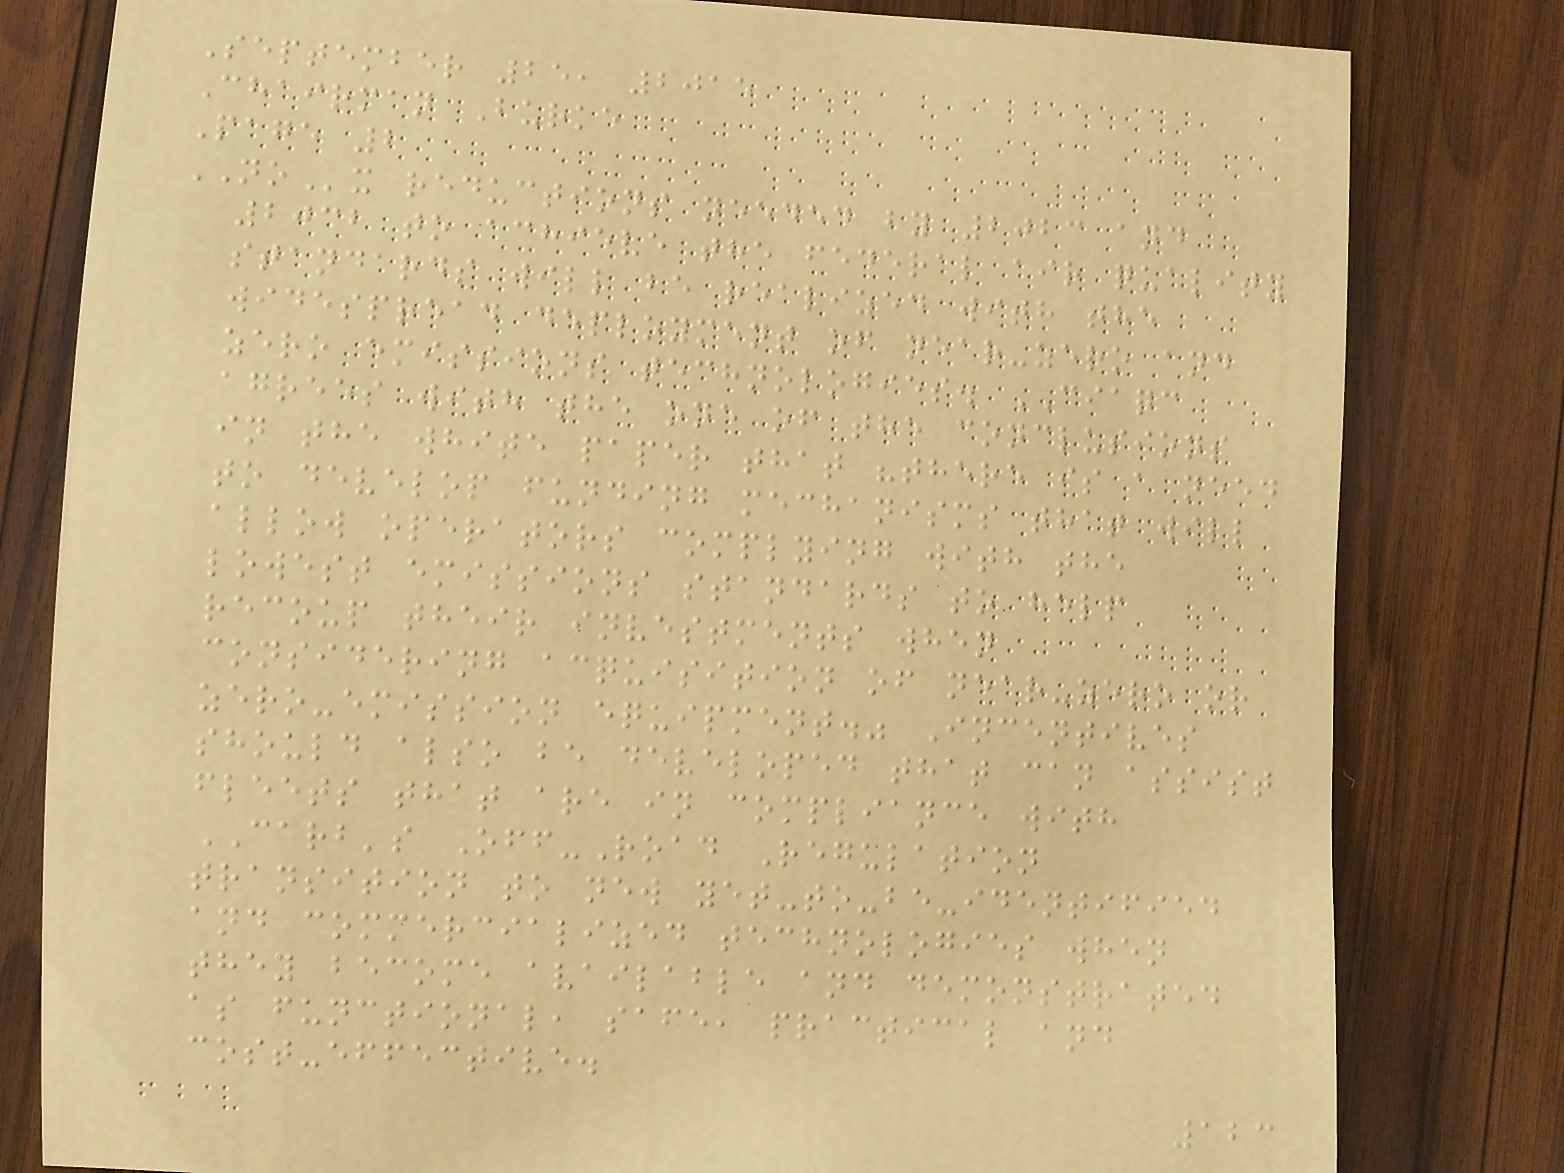September 25, 2015
Chairman Burke
Page 2
NOx reductions needed by 2023 and
2032 to achieve the federal air quality
standards will be realized with the
widespread deployment of near-zero and
zero emissions technologies. CIAQC
agrees with the one of the conclusions
in the white paper that "there is a need
to develop funding mechanisms that will
allow operators complying with the
lowest emissions standards to help
recoup their investments when
considering acquisition of near-zero or
zero-emission equipment." Incentives
should also be developed that can assist
fleets that are in compliance with
CARB's Off-Road Regulation
transition to new yet-to-be-identified
and commercialized technologies when
they become available and demonstrated
as functional, safe, practical and
cost-effective.
123
